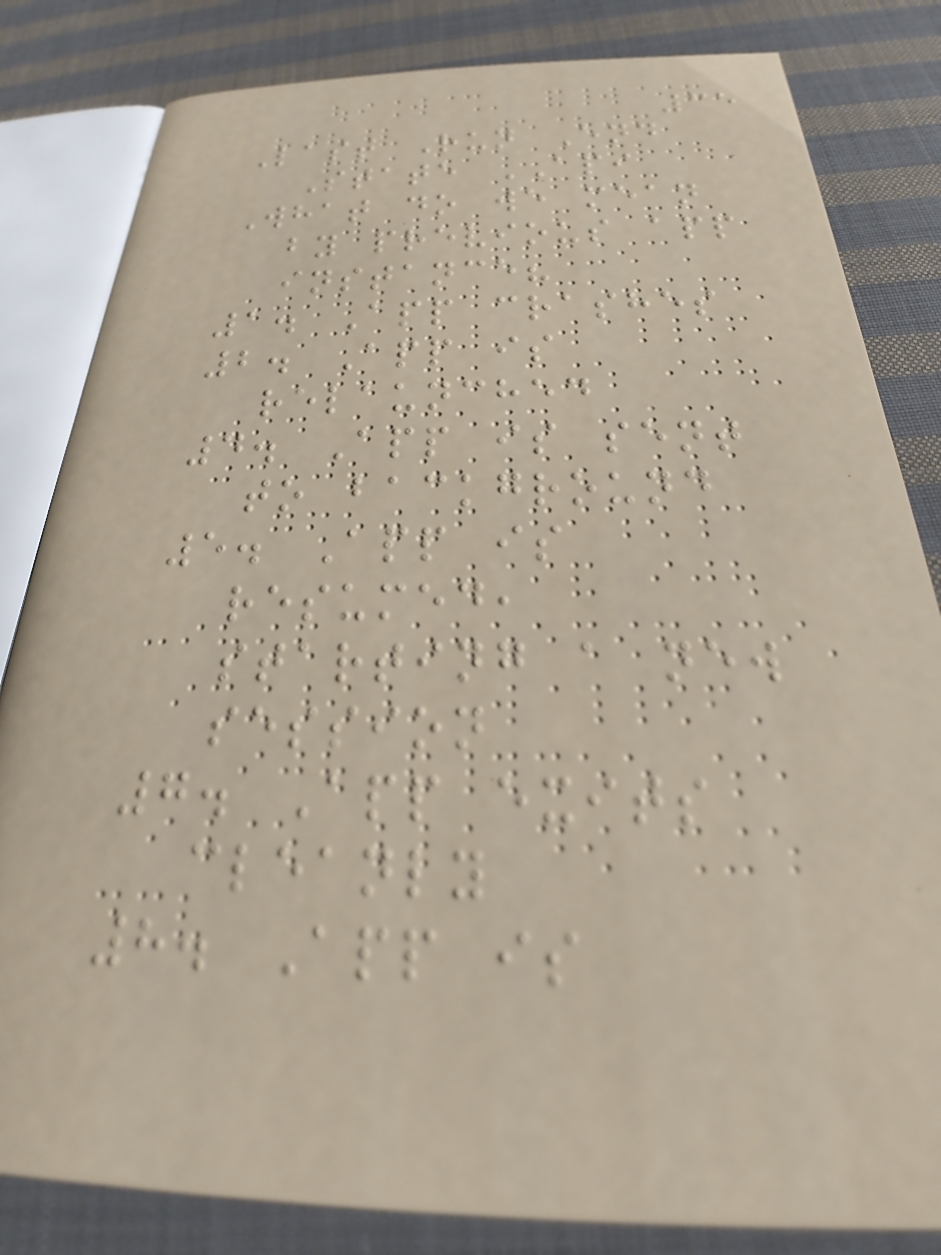35
Last Run End
State API
What do we mean
by previous app
instance?
1. App crashes
2. App is
relaunched
4. App is sent
to background
5. App is
resumed,
starting a new
session
7. App exits
cleanly
8. App is
